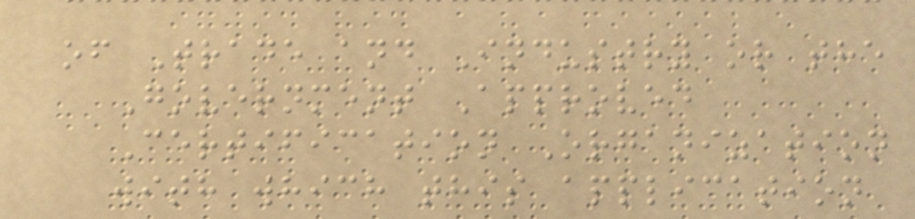of Trade and Industry or the
Government Approved
Certification Organization
with which this application
